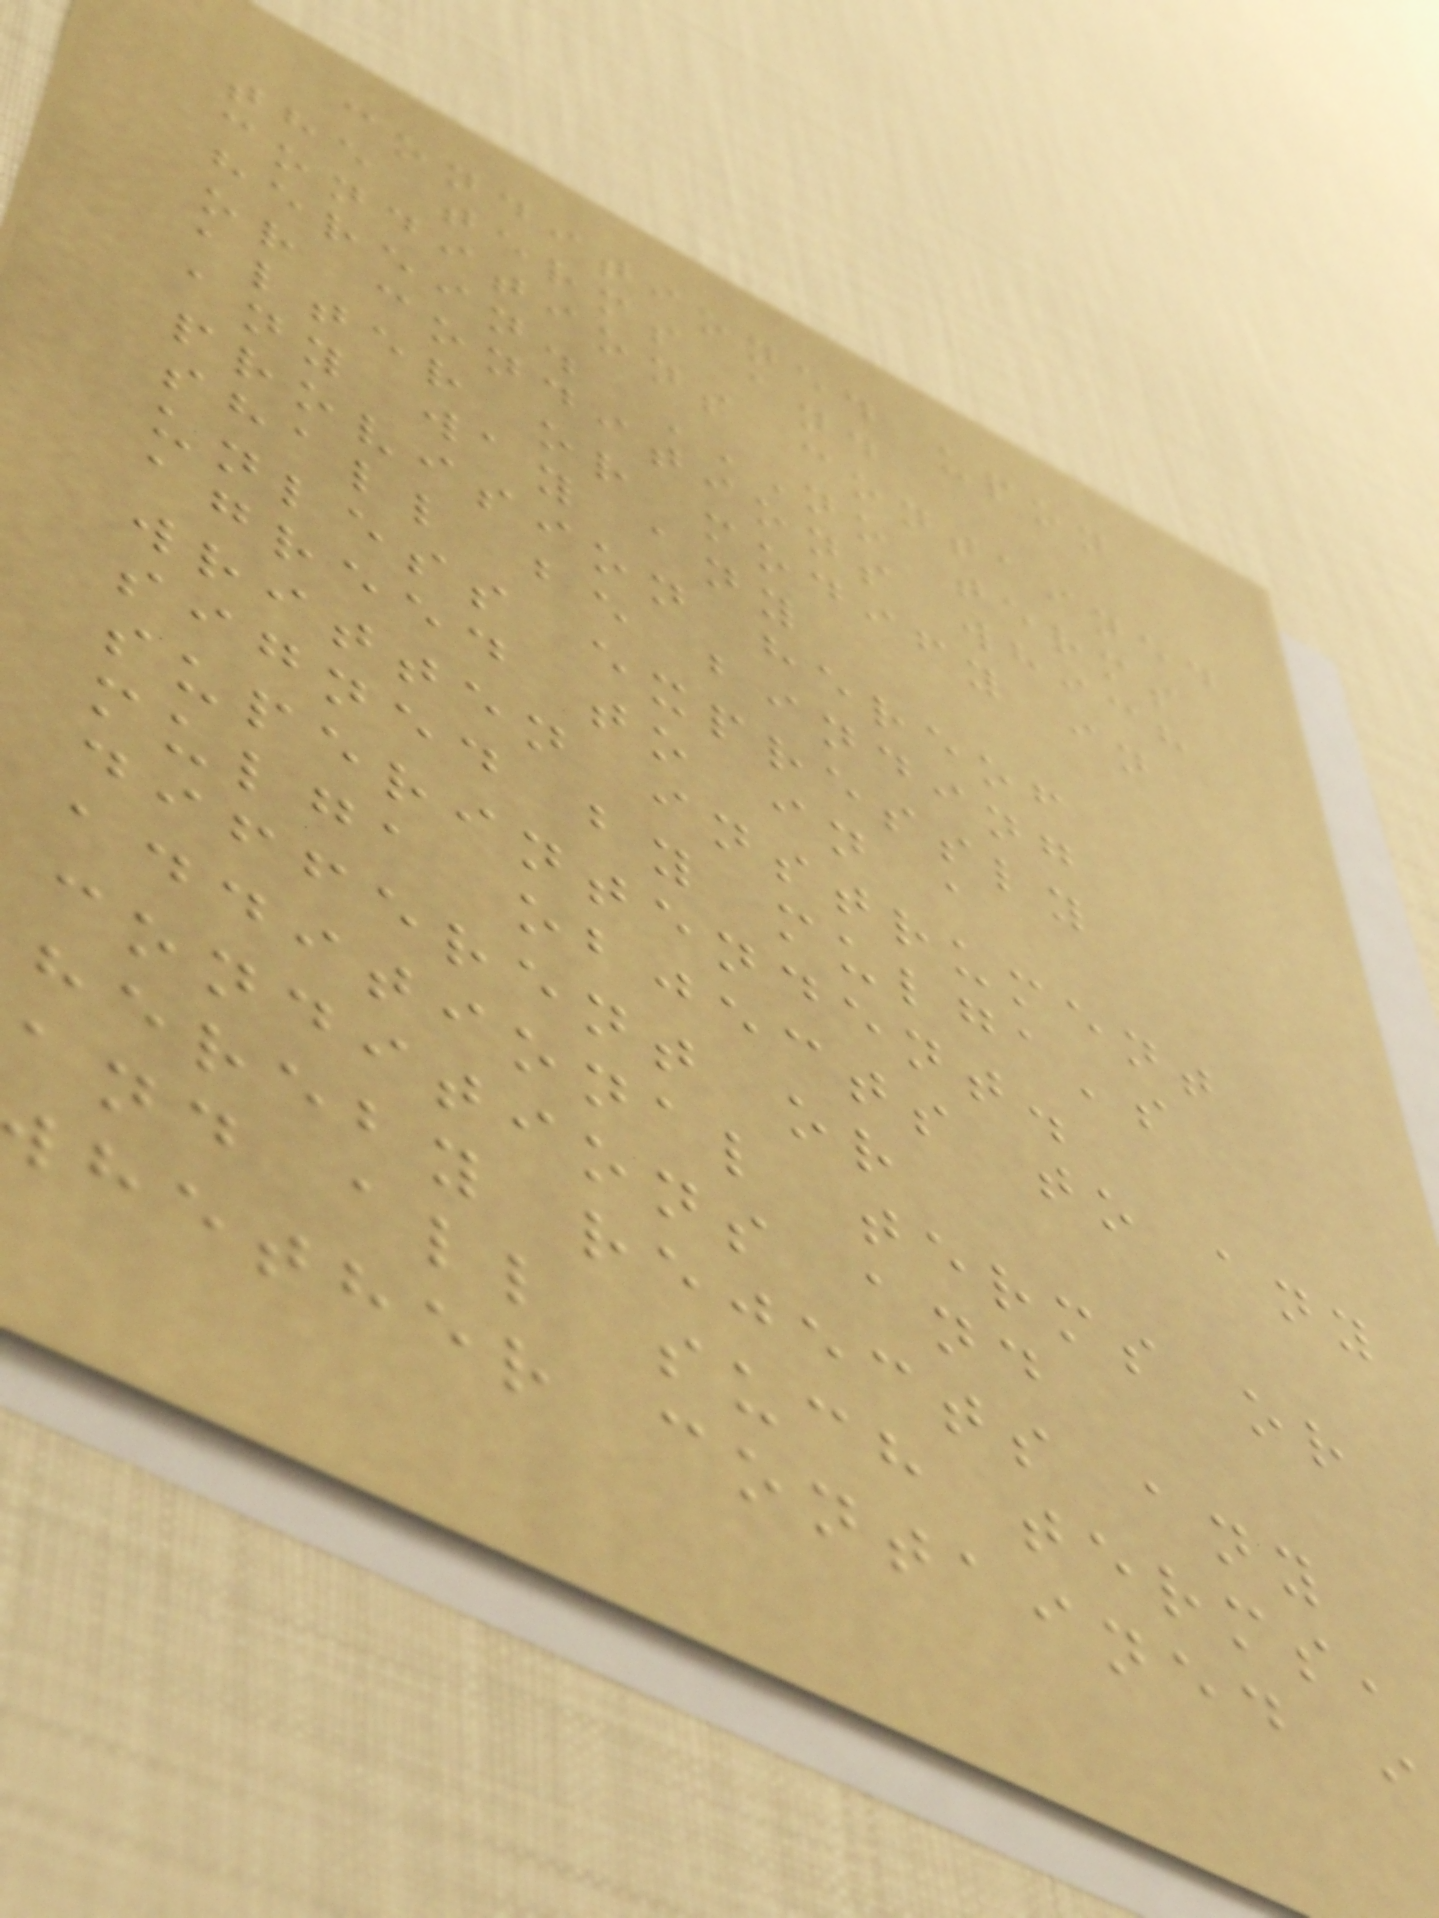conditioned upon
the terms and
conditions contained
herein. NO TERMS
or conditions which
alter or modify in
any way any
provision hereof
shall be binding
unless expressly
agreed to in a
written instrument
signed by mulga's
superintendent.
mulga objects to any
different or
additional terms or
conditions and
hereby rejects any
and all such terms,
hether contained
